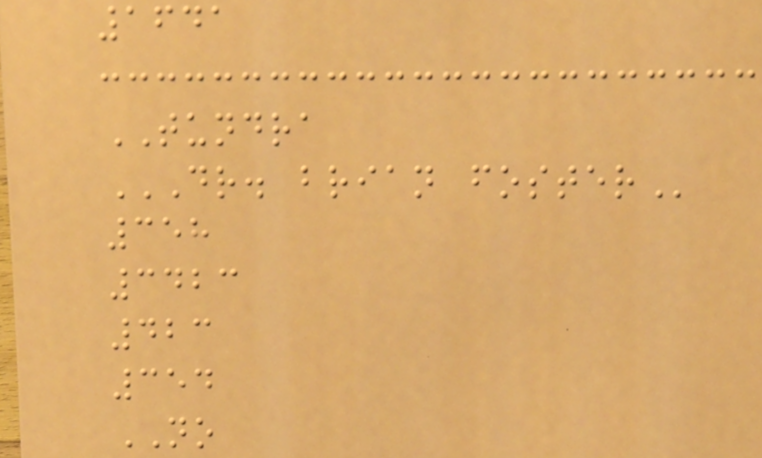1641
TUNDRA
DR. BRIAN FOSTER
358
3423
423
354
NO
